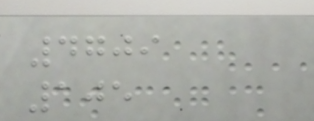4709
105
